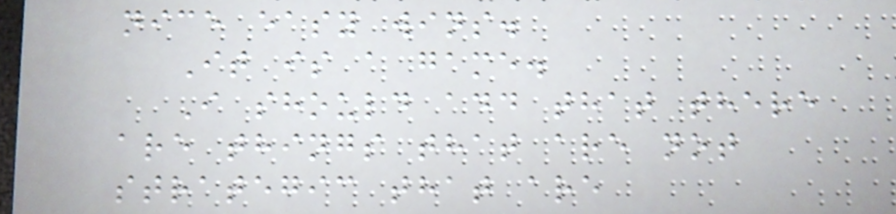nice easy wins.
It is a game.
I should add that there
are things that are not
strategic that are
